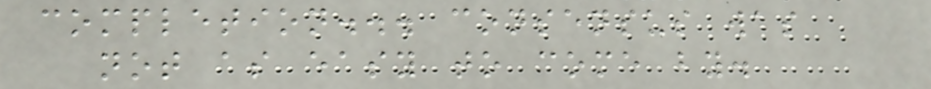completion... consensus was
not as easy to come by.
